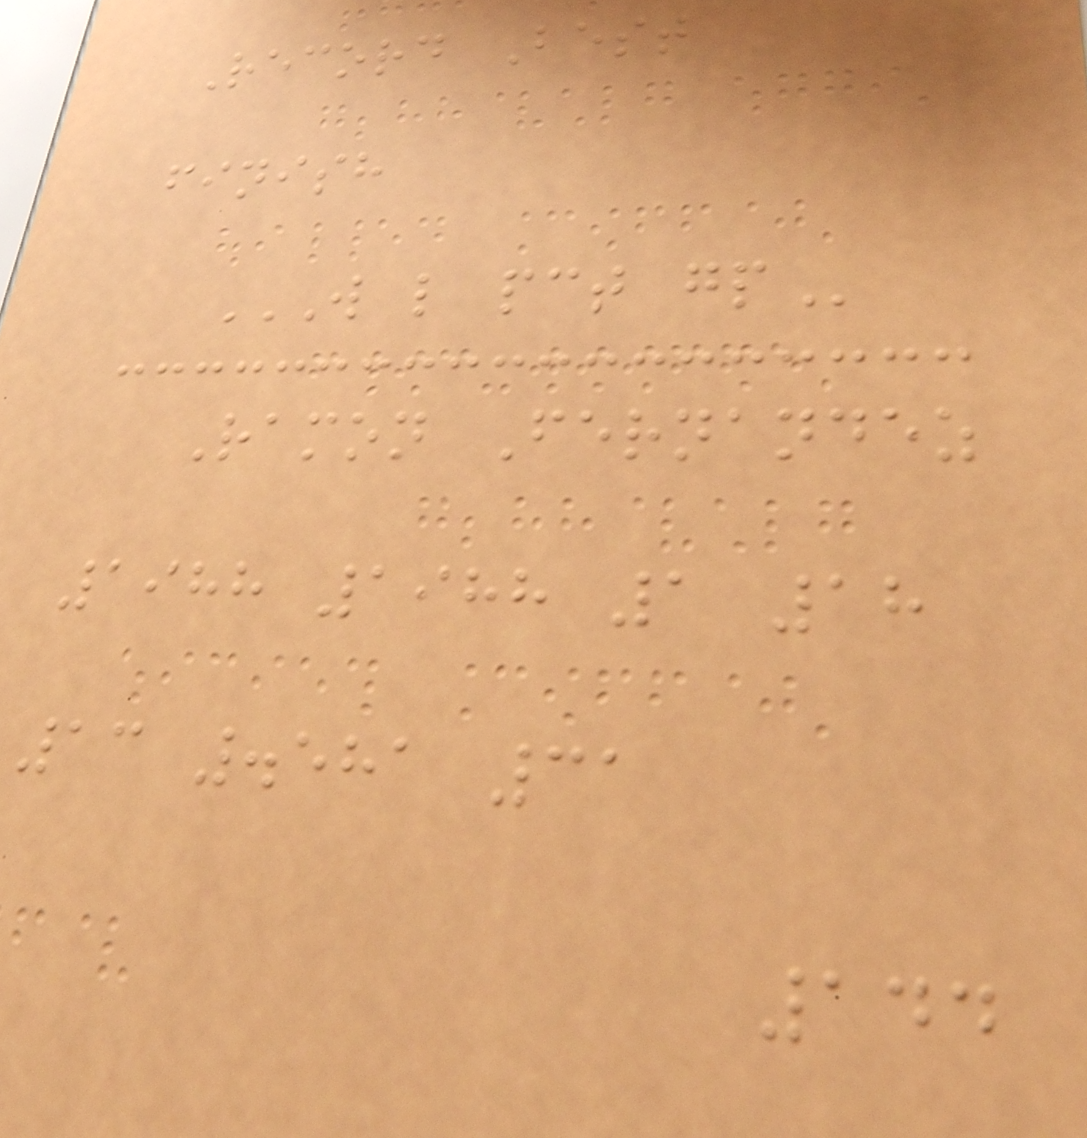Record Best
finish
W L PCT GP
Ramon Fernandez
1988 1988 1 18
13 .581 31
144
